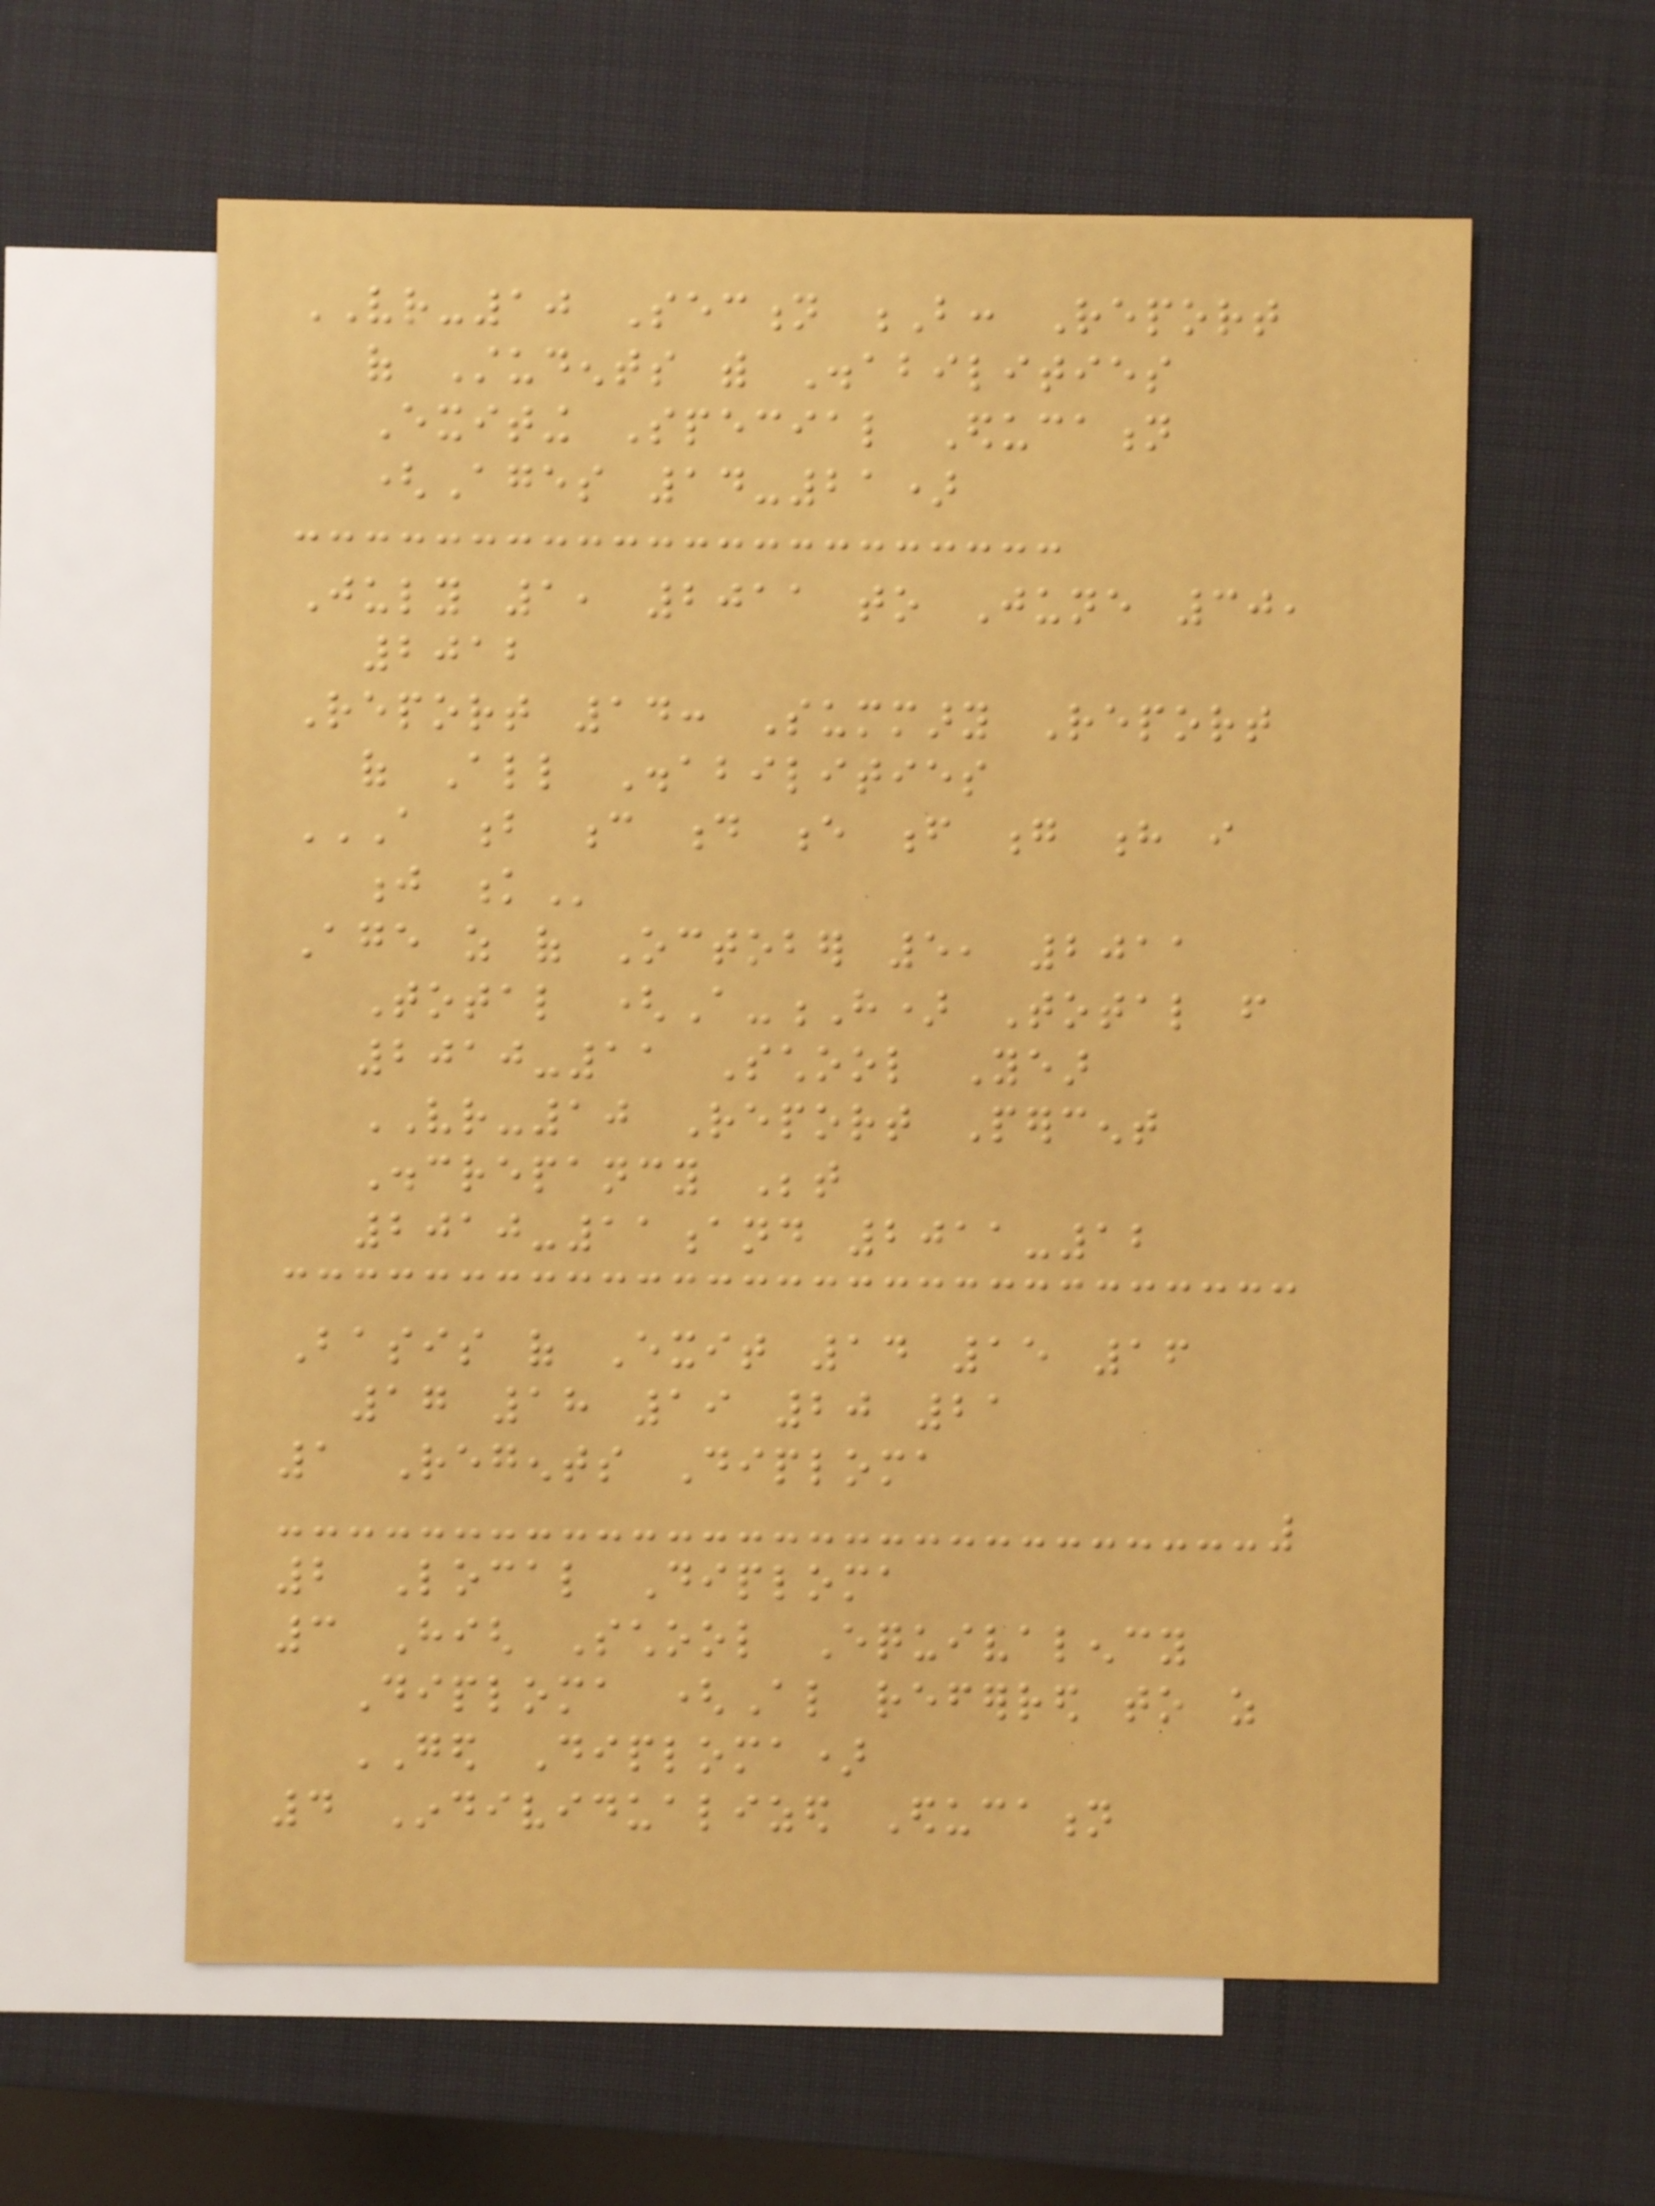VR-10 Section B: Report
of Students with Disabilities
Exiting Special Education
(Ages 14-21)
July 1, 2011 to June 30,
2012
Report 14: Summary Report
of All Disabilities
A B C D E F G H I
J K
Age as of October 5, 2011
Total (A-H) Total from
2010-11 School Year
VR-10 Report Percent
Discrepancy Between
2010-11and 2011-12
Basis of Exit 14 15 16
17 18 19 20 21
1 Regents Diploma
2 Local Diploma
3 High School Equivalency
Diploma (Also referred to as
GED Diploma)
4 Individualized Education
